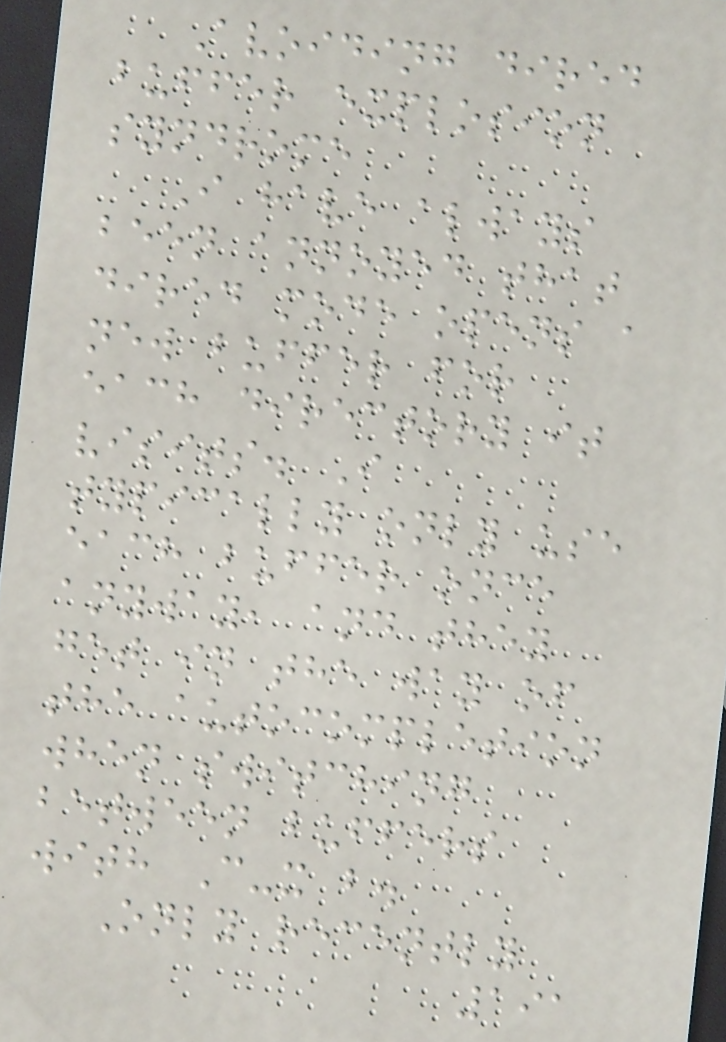Avoiding dired
buffer explosion
syndrome
I have always
been annoyed that
dired mode opens a
new buffer for
each directory it
visits. I
typically only use
each buffer once
anyway, and they
get in the way of
the autocompletion
when switching
between buffers
with C-x b.
Only recently
191
